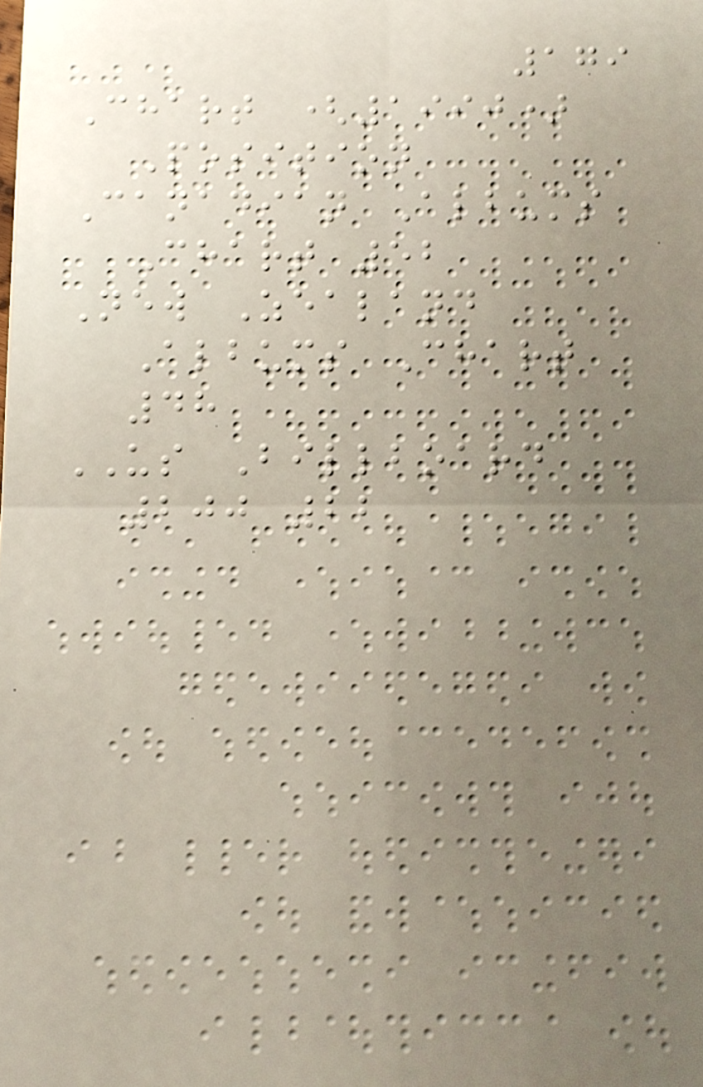179
Chart (1990)
Position
Canadian Albums
Chart 52
New Zealand
Albums Chart
48
US Billboard
200 22
